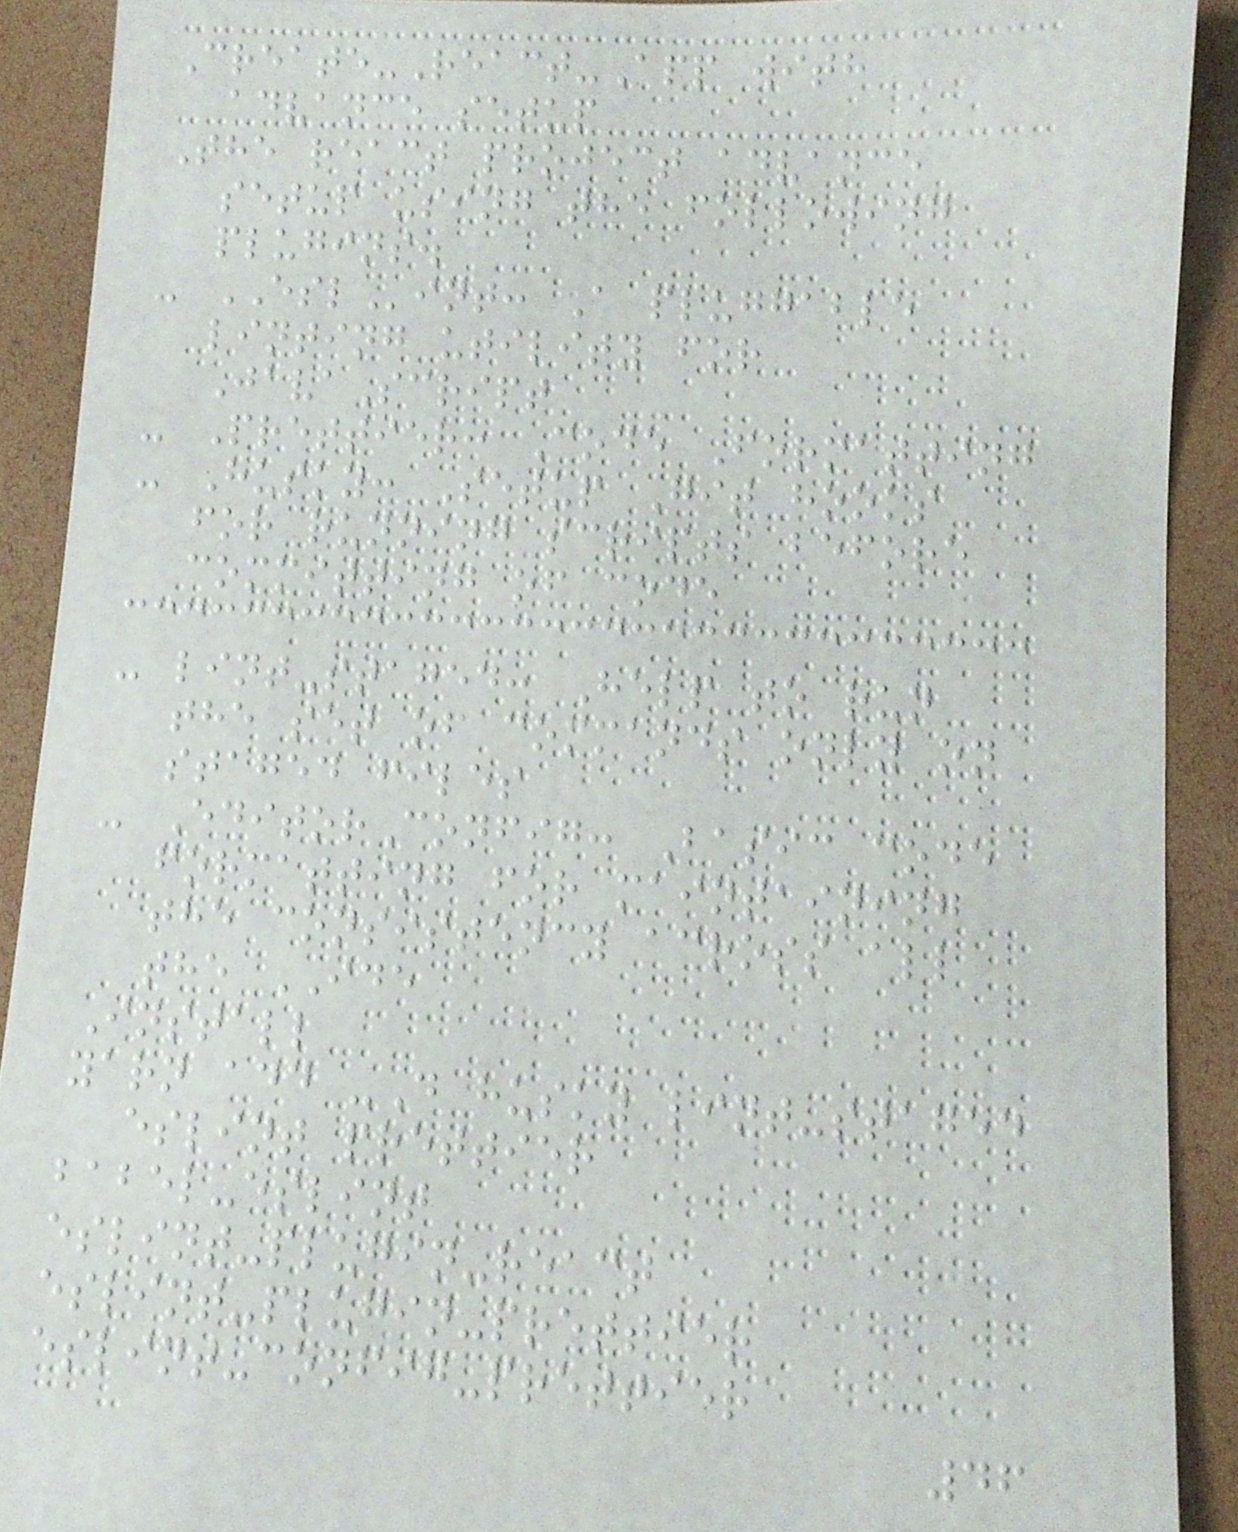Create-React-App with
advance setup
The react project advance
setup using the following
plugins.
- ESLint: A pluggable
linting utility for
JavaScript
- Prettier: Code Formatting
- Husky: Setup Git hooks
for running scripts before
committing of code
- lint-staged: Help to run
the set of commands only on
staged files
- EditorConfig: Basic code
formatting for maintaining
the consistency across all
the IDE
Install
yarn add -D husky lint-staged
eslint prettier
babel-eslint
eslint-plugin-react
eslint-plugin-prettier
eslint-config-prettier
46
